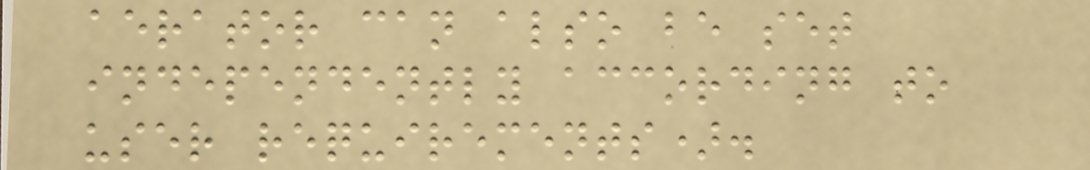aerator can also be set
independently according to
user requirements).
